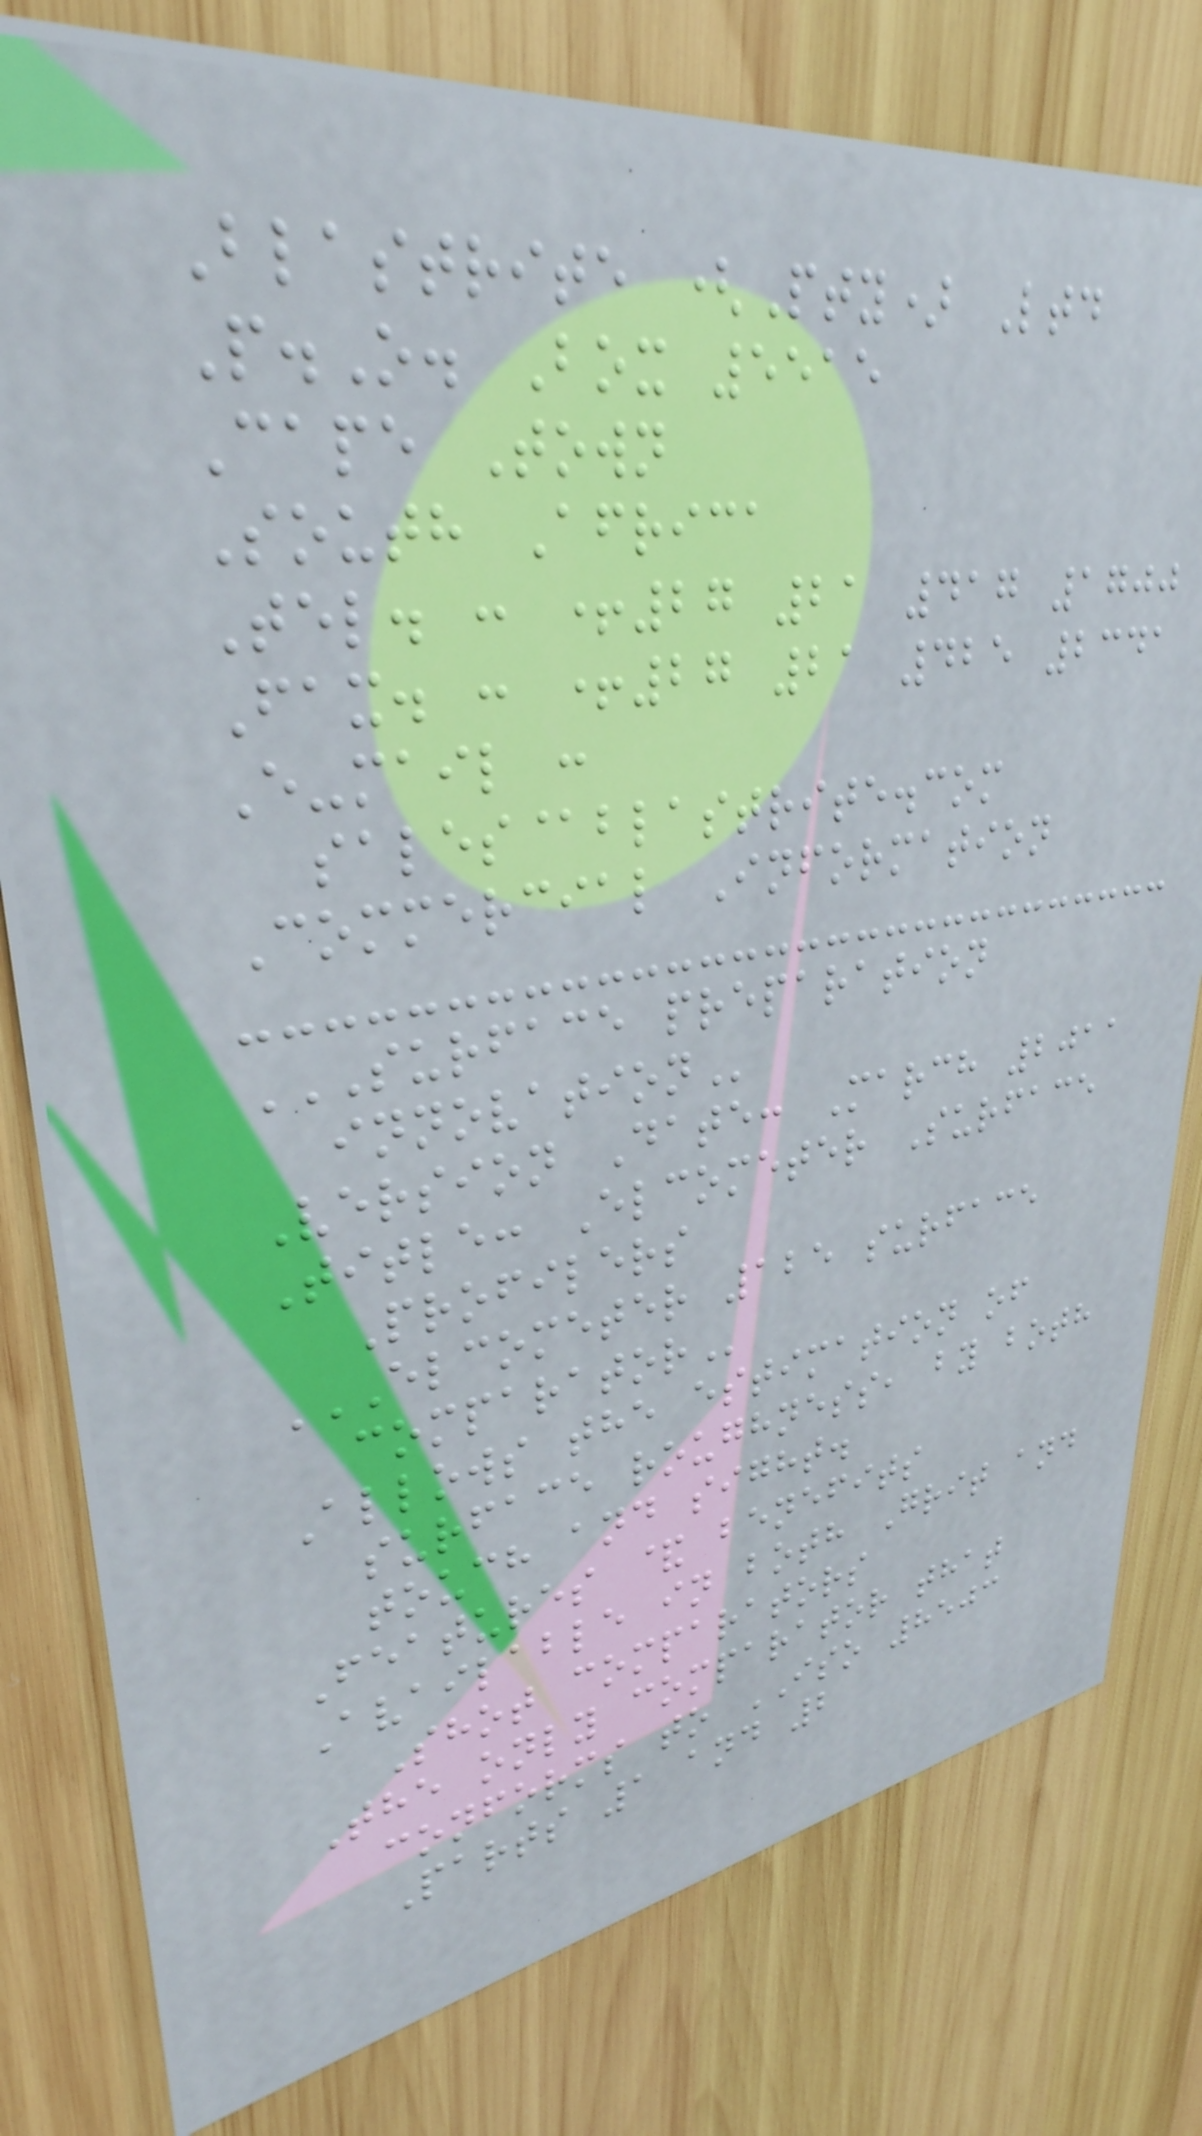Blastrite (Pty) Ltd
P.O. Box 5515
Cape Town
South Africa
Tel. : +27 21 417 1700
Fax. : +27 21 425 2341
E-mail :
sales@blastrite.com
Commercial Information
SURFACE PREPARATION
INNOVATION
Version Date: March 2011
Title: Elcometer Surface
Profilers
ELCOMETER 125 SURFACE
COMPARATOR
Allows the estimation of
surface roughness, by both
touch and sight.
Features & benefits
Available in both Grit and
Shot comparators
The only comparator that
conforms to ISO 8503
Parts 1 and 2
